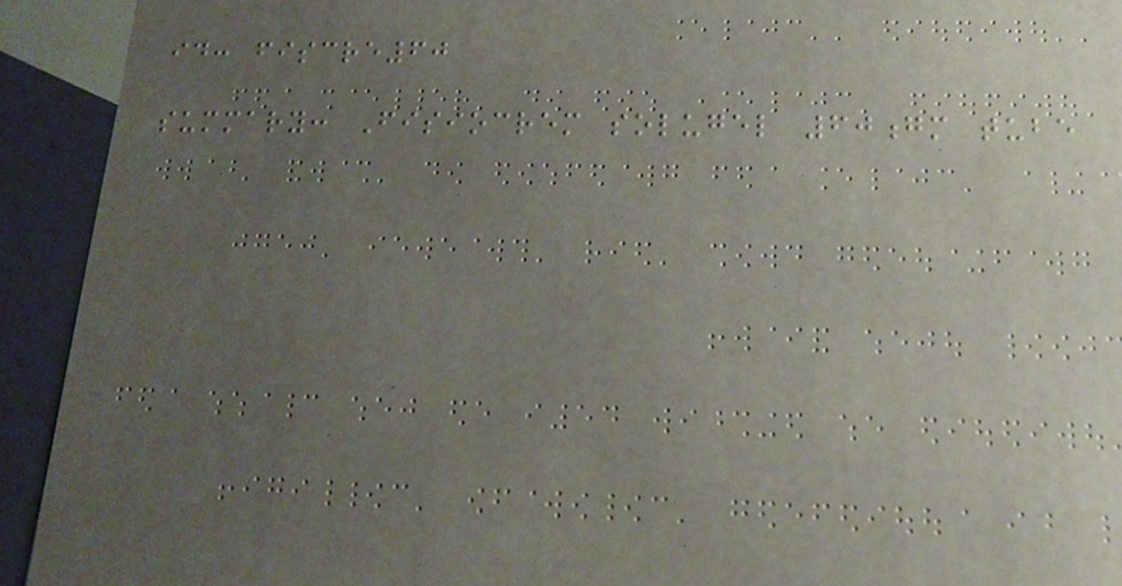id: fiscre60
summary: Fisiocrem solugel 60gm tube
